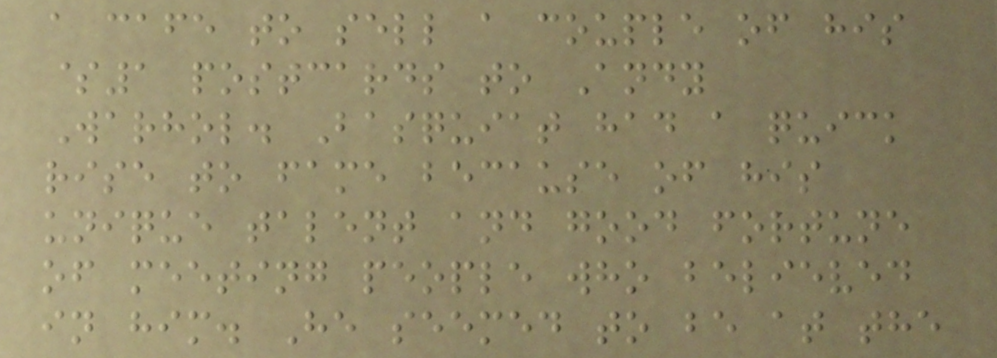a cafe to sell a couple of his
$1 postcards to Andy
Warhol. Basquiat had a quick
rise to fame because of his
unique talent and good fortune
of meeting people who believed
in him. He seemed to be at the
